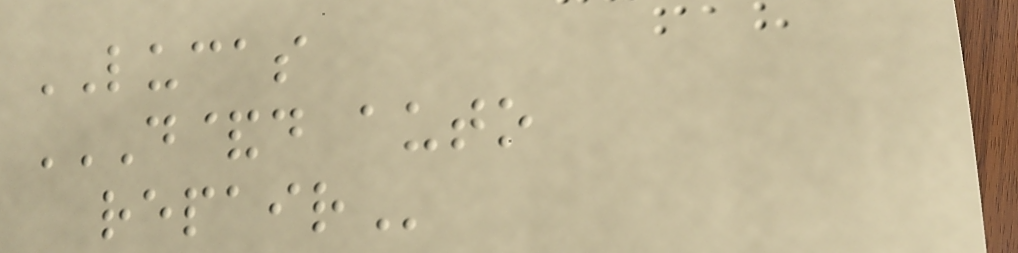LUCAS
D&D AUTO
REPAIR
